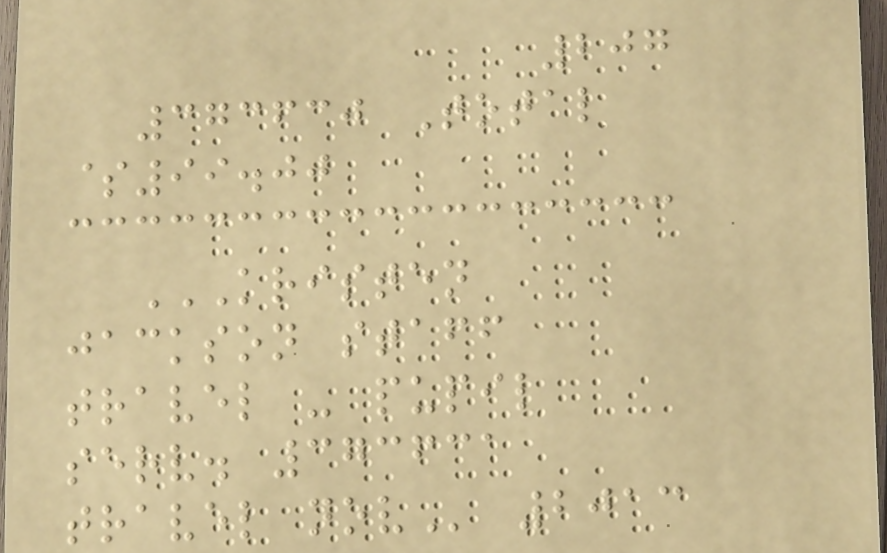207
373630 Total
$99.00
KRISTEN
JACKSON STAFF
TRAVEL - PUPIL
SERV. 373631
TRAVEL NOV 2013
